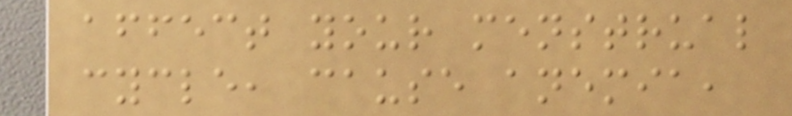affect your menstrual
cycle, cause anemia,
